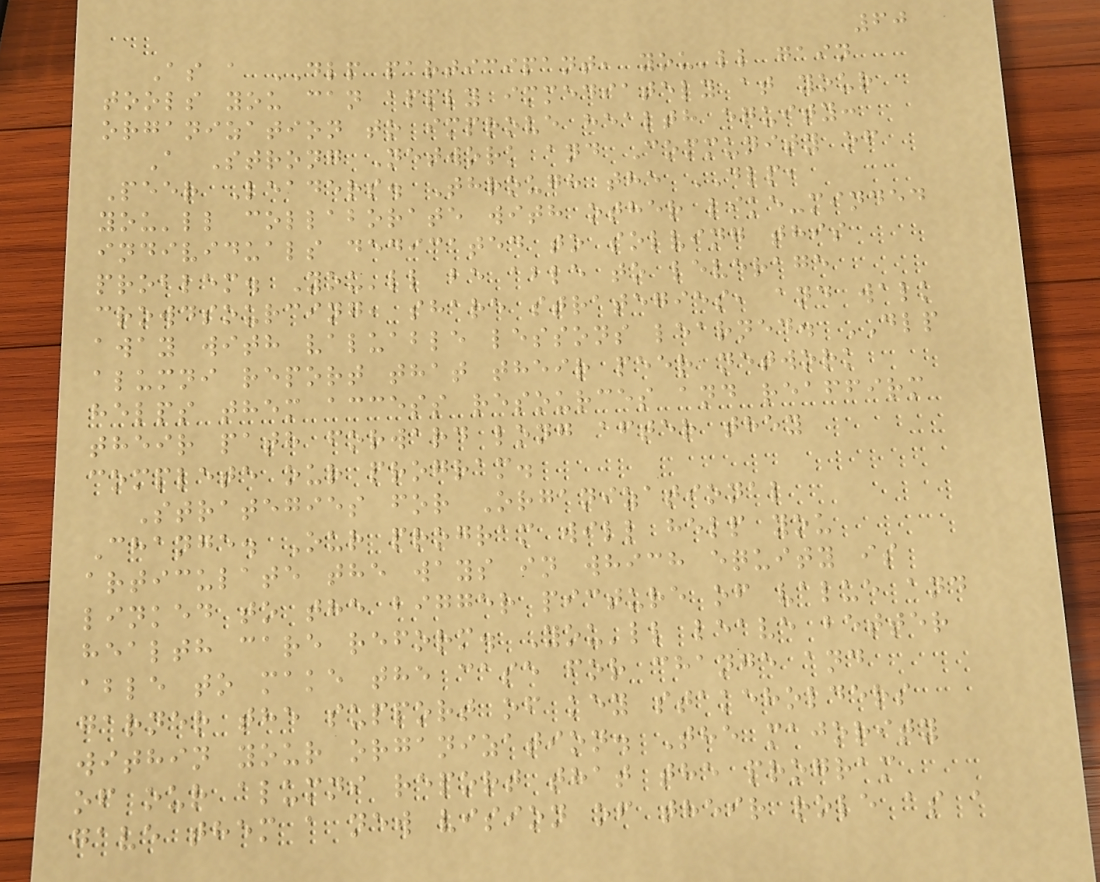60
As a DLP participant, you'll gain
tools you can apply immediately at your
organization to improve health equity:
A Strong Network and Community of
Peer Leaders. Through the DLP,
you'll collaborate with other like-minded
individuals dedicated to solving this
problem. You'll be able to leverage
crowdsourcing, share strategies, and walk
away with valuable lessons learned. DLP
alumni report that their peer network
helps them access resources and reaffirm
their path forward long after they
complete our program.
Strategies for Organizational
Change. Our program will help you
articulate the ways in which equity is
linked to the bigger picture of value and
health care reform. You'll leave better
able to make the case for change and
garner the support of key stakeholders
within your organization. The majority
of our alumni report that the program
gave them a new vision of their role as a
